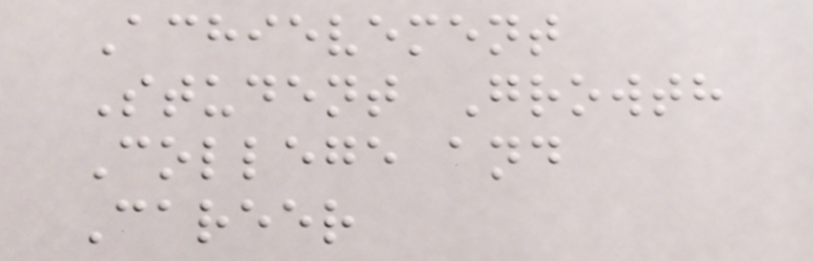Achievement
Student Growth
College and
Career
